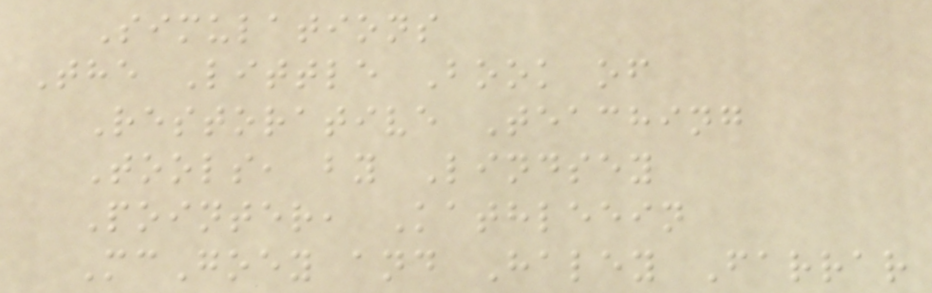Simulations
The Little Book of
Restorative Teaching
Tools, by Lindsey
Pointer, Kathleein
McGoey and Haley Farrar
